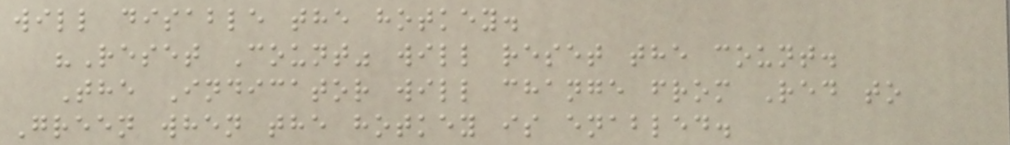will disable the hotkey.
"Reset Count" will reset the count.
The Indicator will change from Red to
Green when the hotkey is enabled.
